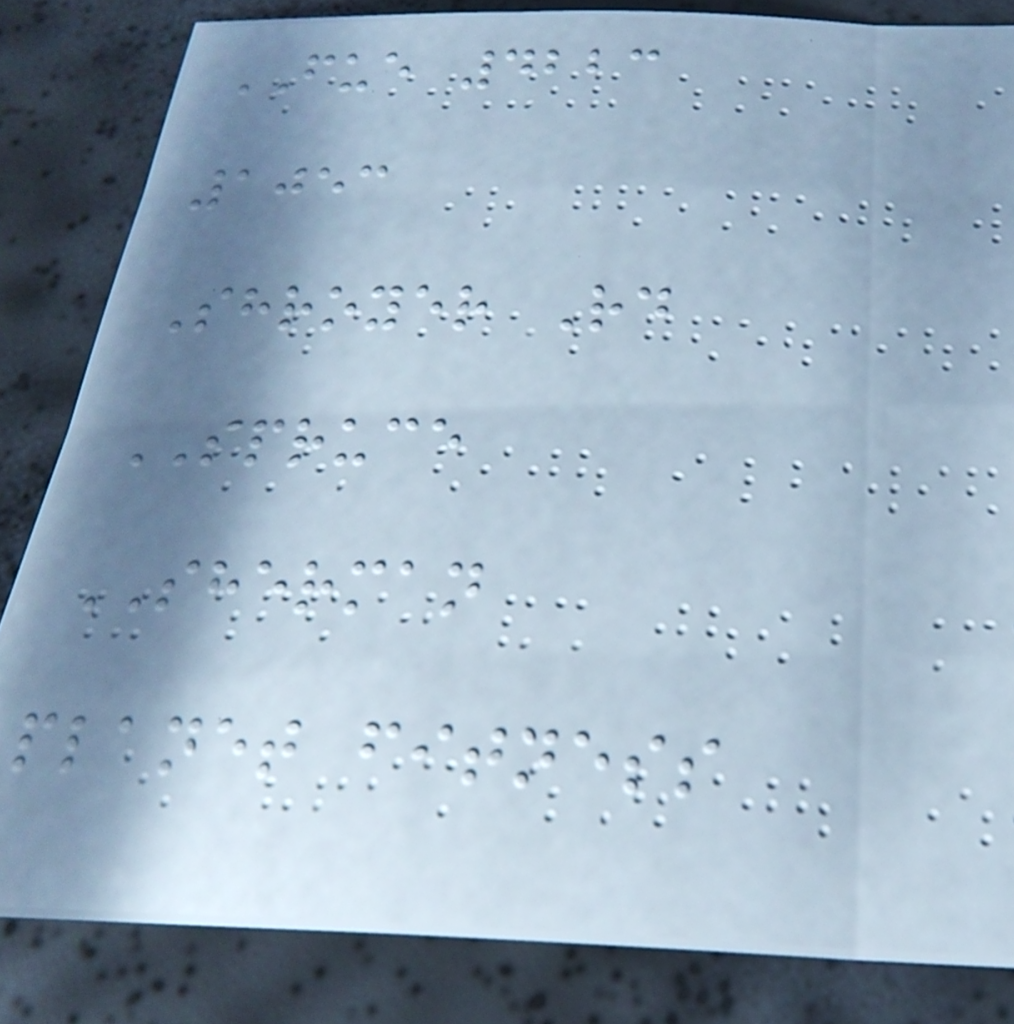FUE 4223
1053
Shroyer Rd
SPRUCE
SHERMAN
planet fitness
